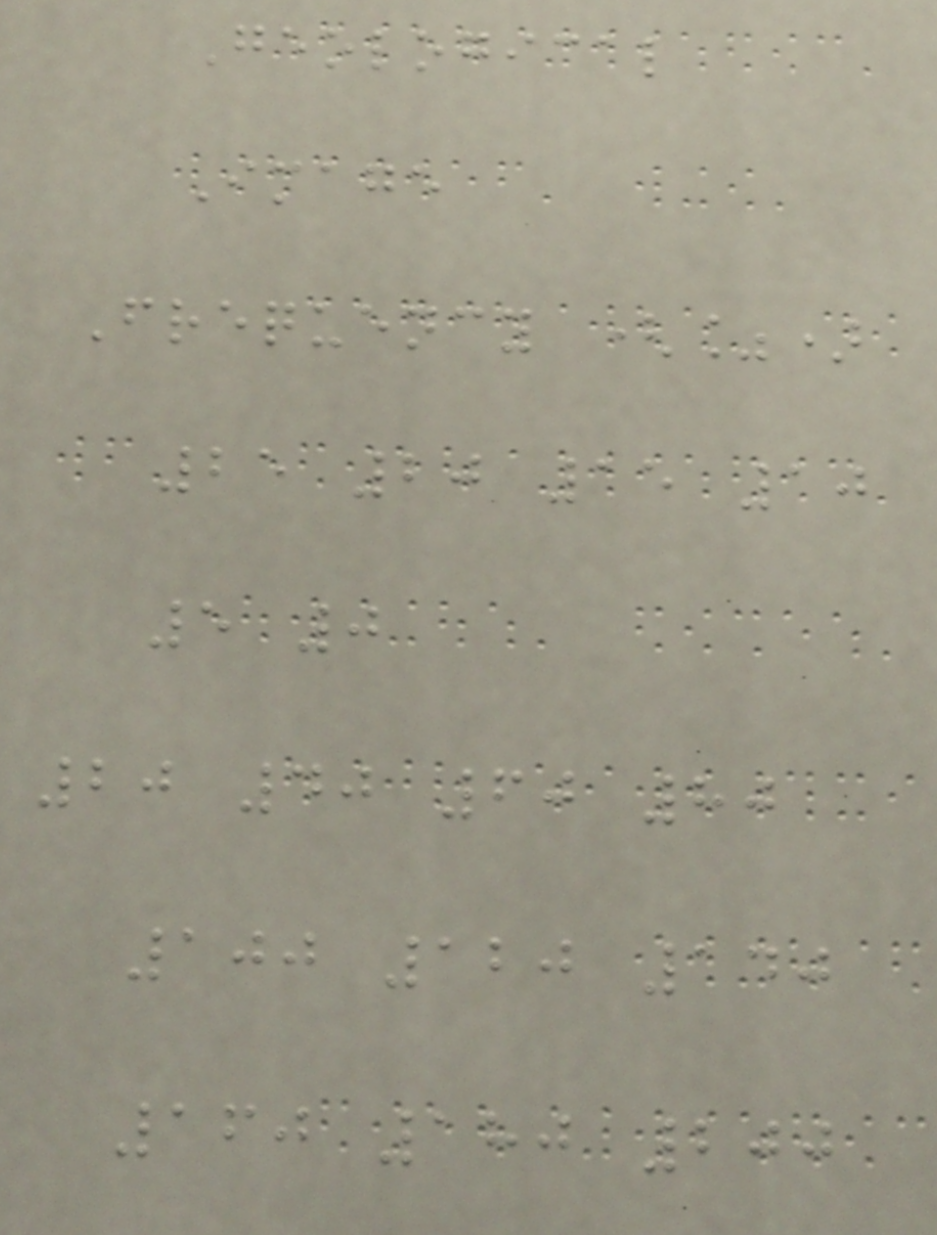Geological
Image
Frequency (%)
25 20 15 10
5 0
20 40 60 80
100 120 140
160 180 200
